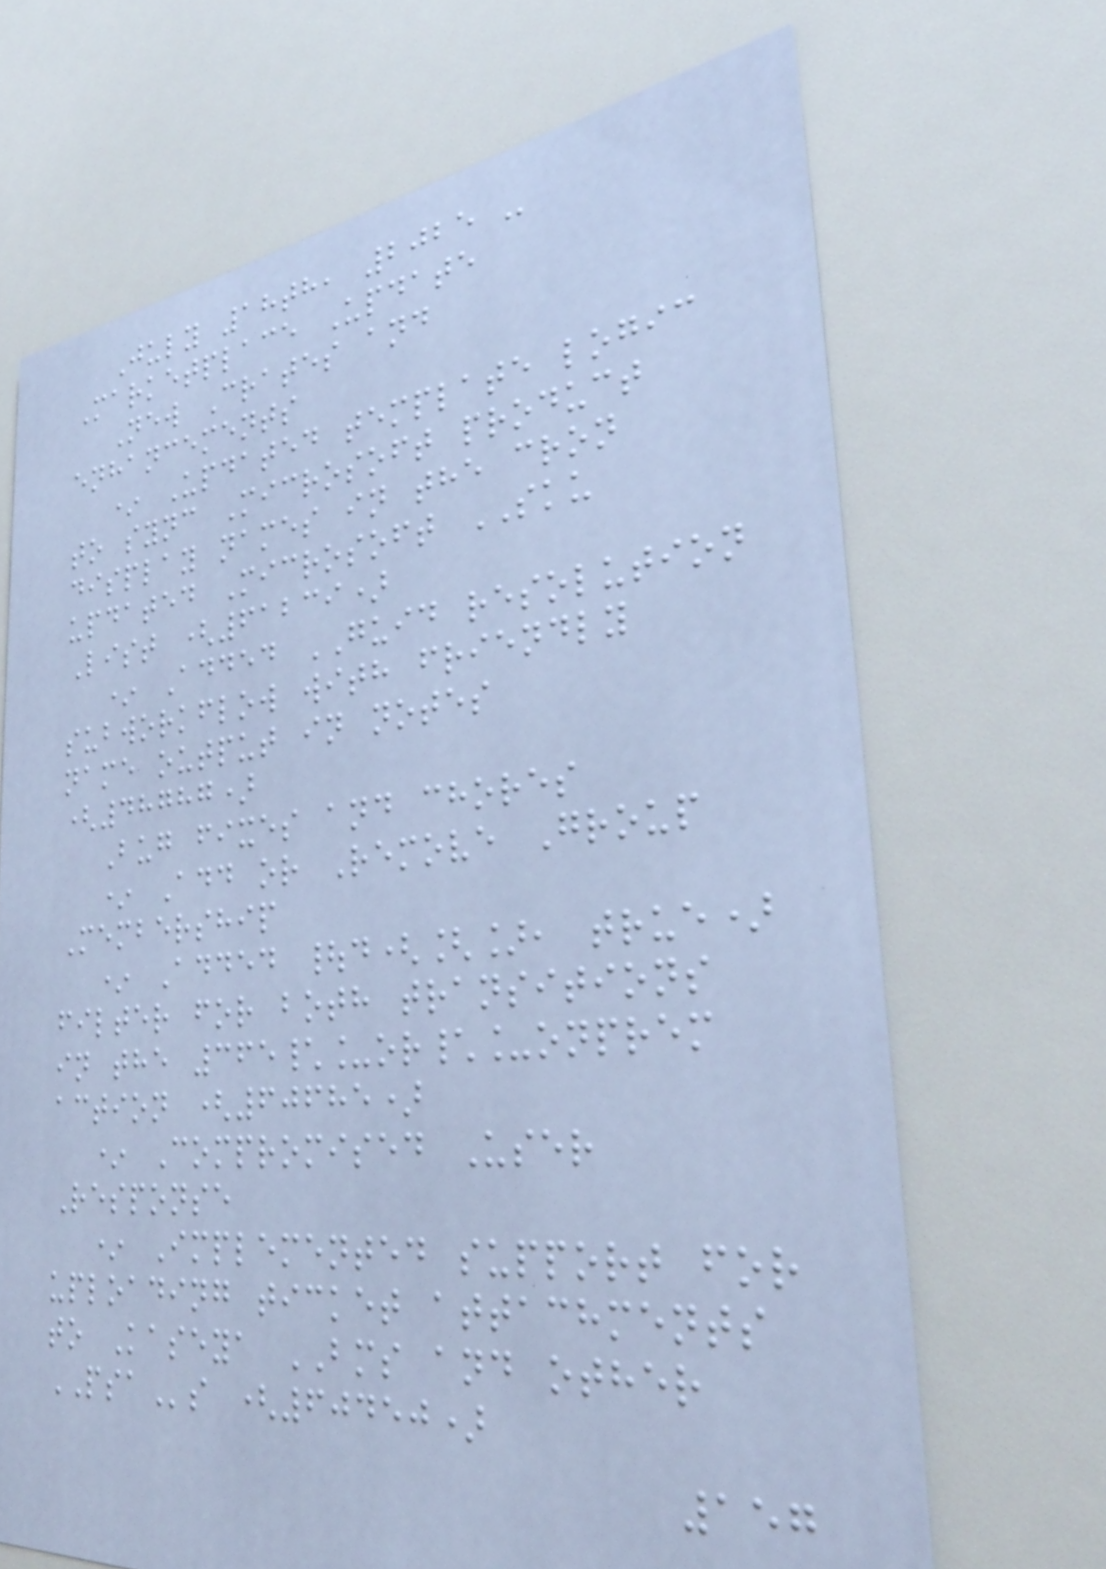July 18th, 2025 -
Marketplace Update
New Crates and
enhancements
* Updated template logic
to sync Microsoft product
display names in the cron
updated Microsoft SKU
List (61239)
* Added GUID resolution
subworkflow with friendly
name output in notes
(48787)
Bug fixes and chores
* Add or Remove Group
Membership
* Added |d([], true)
filter for both transitions
in the 365\_or\_onprem
action (60685)
* Compromised User
Response
* Implemented support for
uploading ticket attachments
to Kaseya BMS and other
PSAs (60450)
157
